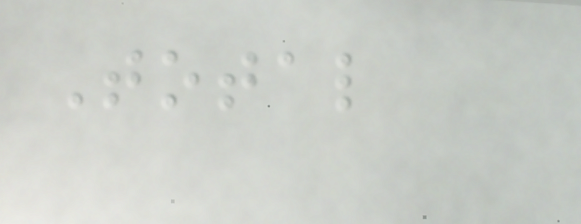Total
